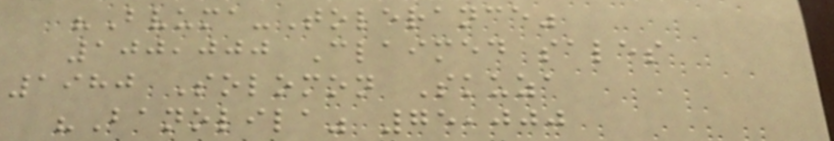"Bvuma-Tolerance"
100,000 Claimed sales
1980 Solomon Skuza
"Banolila" 75,000
